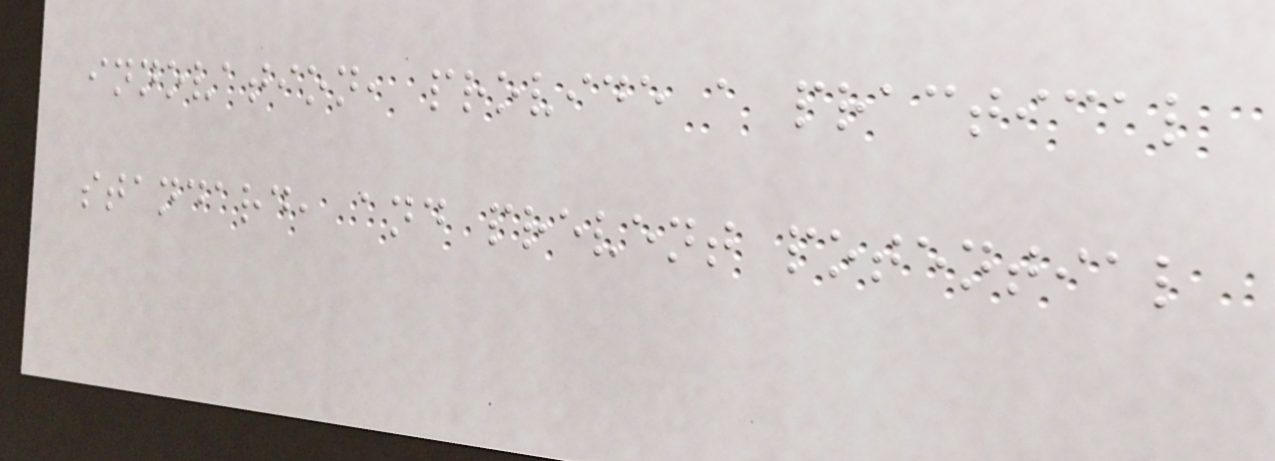innovation, provide a practical
standard, and prevent potential
